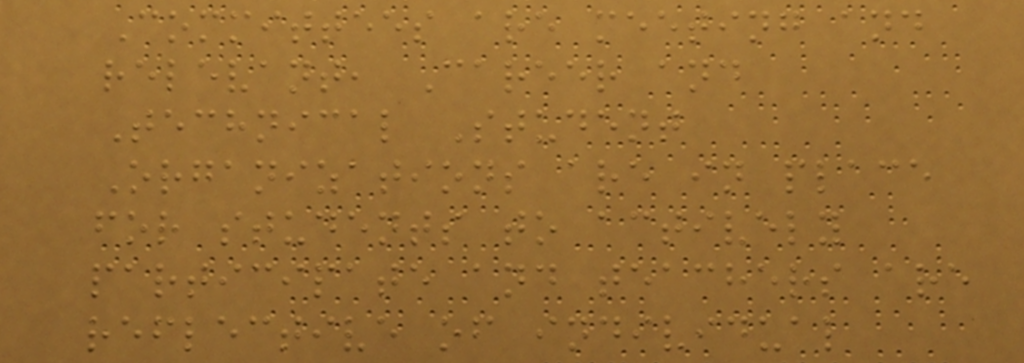Committees are meeting and
relevant, Career and
Technical Student
Organizations are in place
for students to actively
participate and teachers are
reflective of individual
